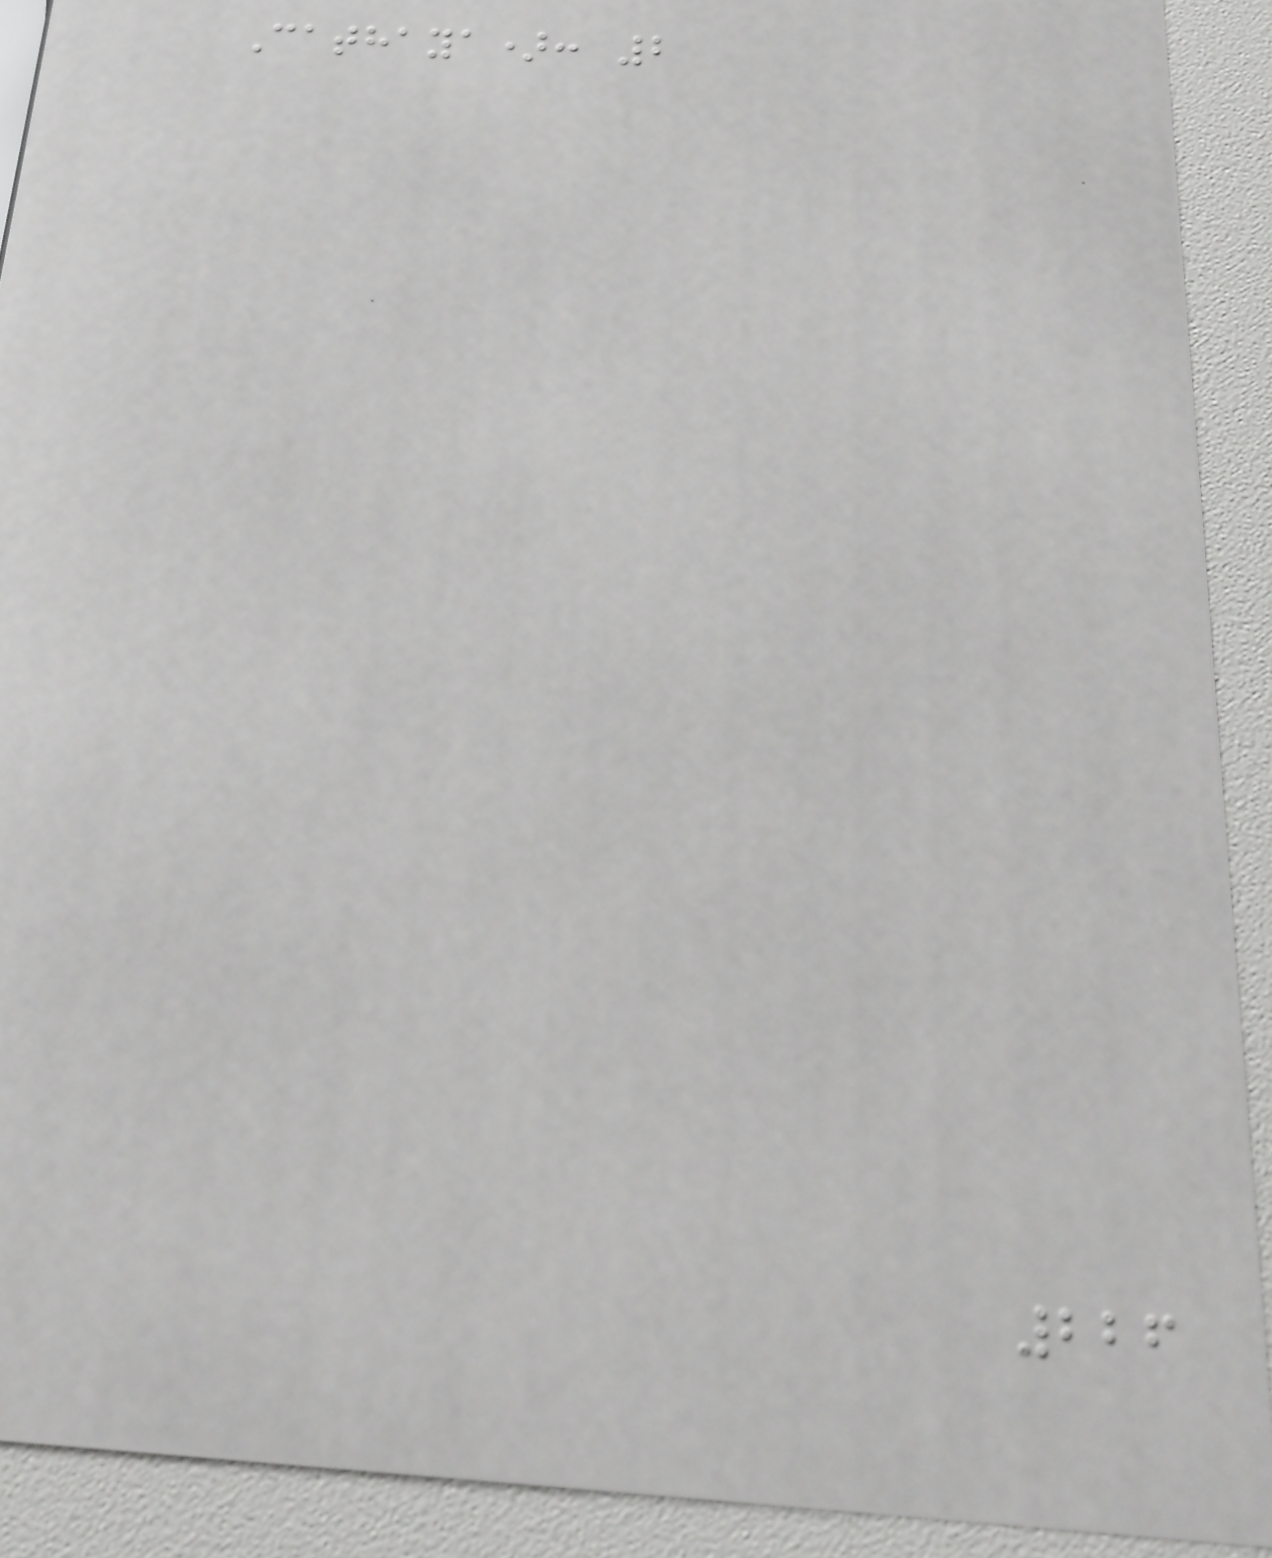Cathaya): 2
226
